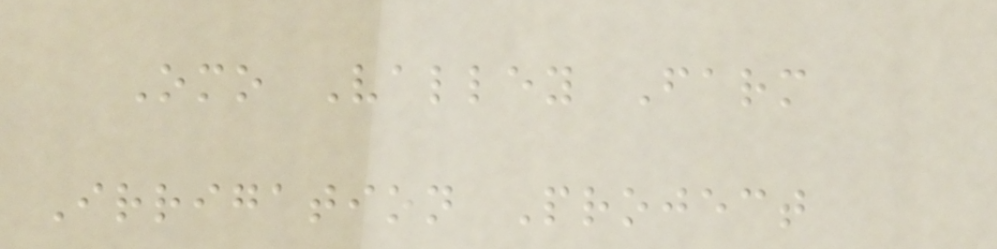Omo Valley Farm
Irrigation Project
